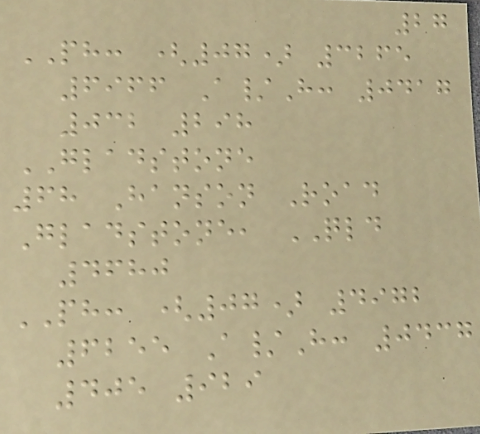27
PH: (07) 3265
6966 A/H: 0417
032 298
GLADSTONE
68 Hanson Road
Gladstone, QLD
4680
PH: (07) 4972
6255 A/H: 0437
405 929
